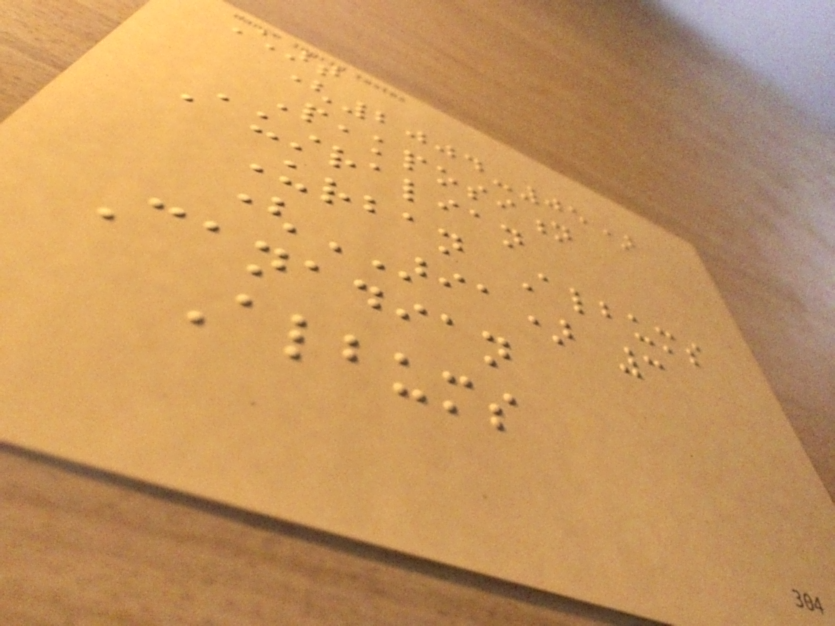Chart
(2004-05)
Peakposition
Australian
Urban Albums
(ARIA) 3
Canadian
Albums
